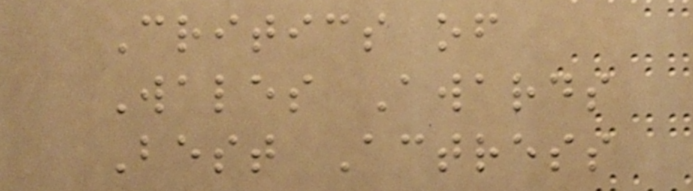Critics of
Wales Awards
Best Actress
